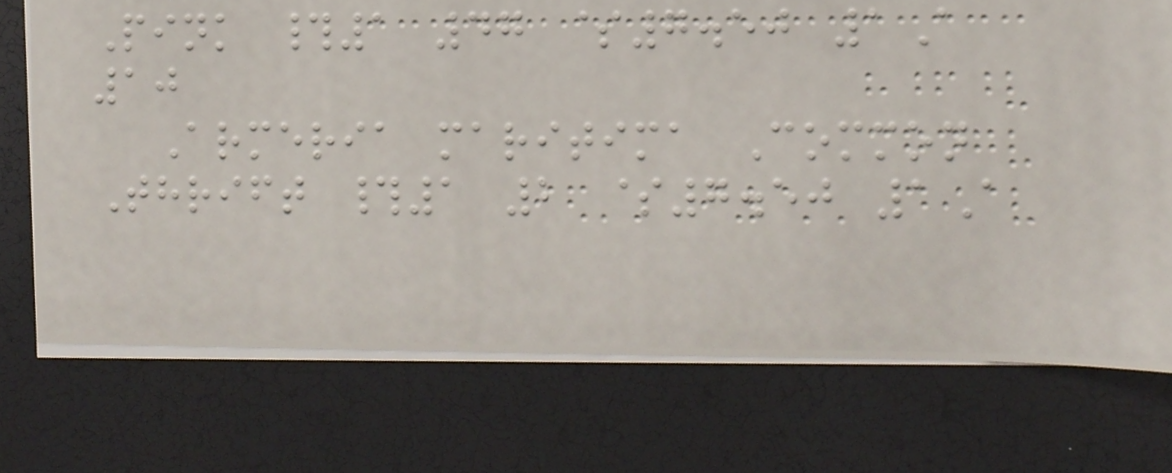Pink #1 47 $7.50 1A
10
Armeria maritima Common
Thrift #1 2 $7.50 1A
